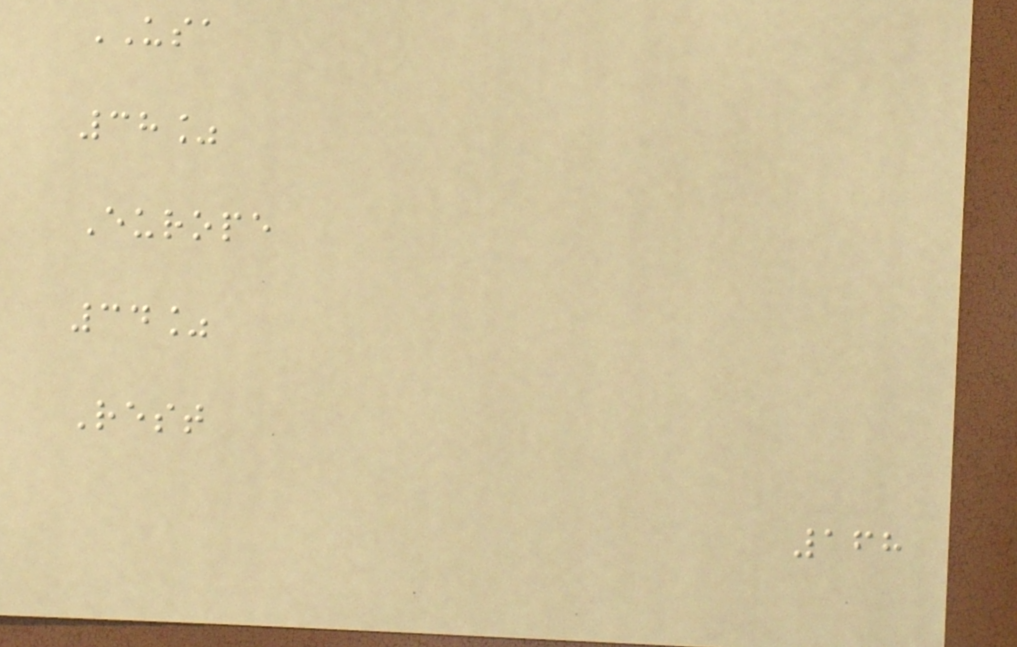USA
38%
Europe
34%
Rest
168
